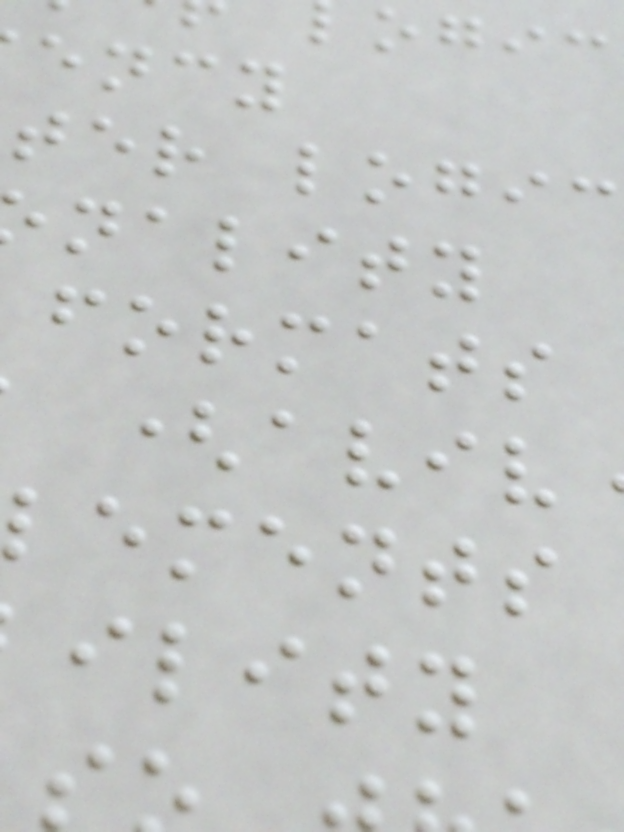ter logic
formats
